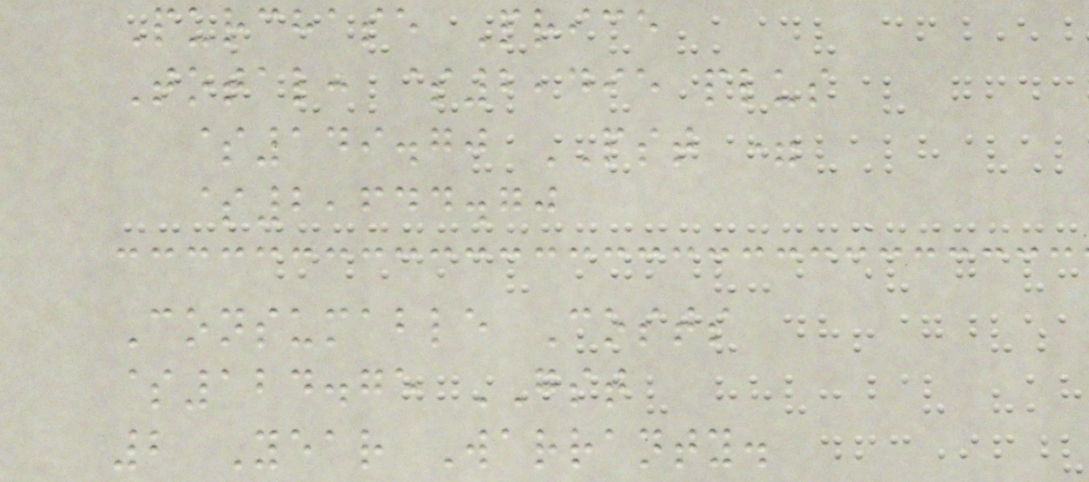Purchase Price
Total: $2,495 plus
$149.70 PST =
$2,644.70
Consumable Costs
$124.75 GST
2 Year Warranty.
